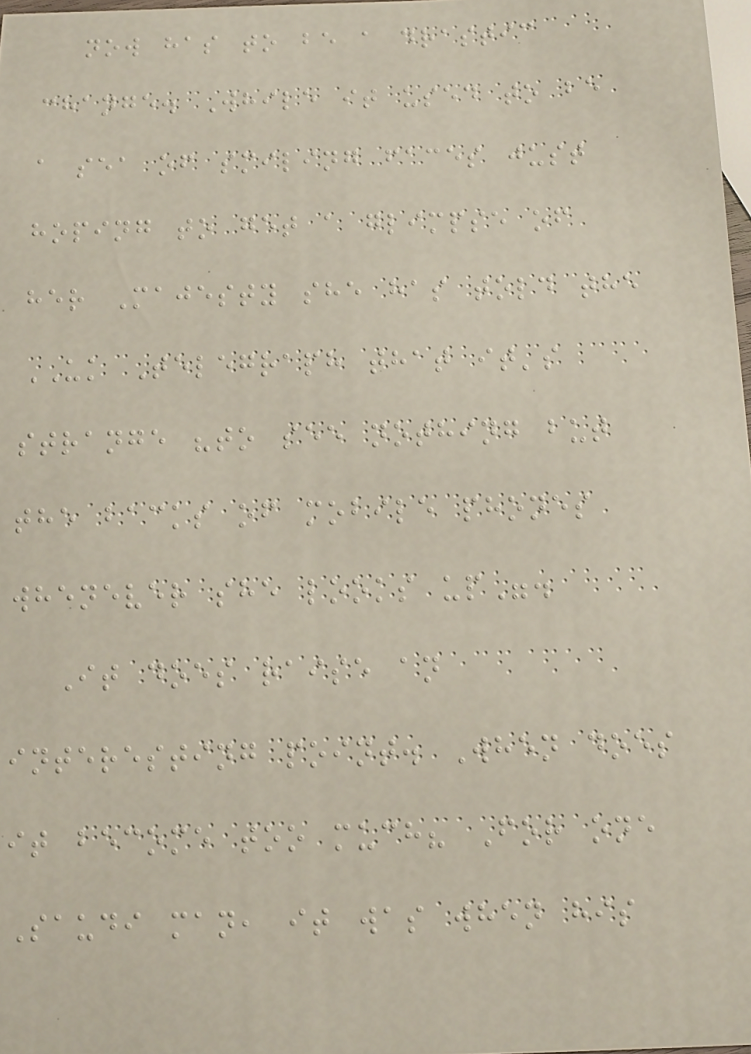now has to be a drastic
change. While it used to be
a sea of smiling faces just
hoping to get a glimpse of
her Majesty she has told the
UK Telegraph that it's
strange "to see nothing but
the backs of mobile phones
whenever she looks up".
It does raise an
interesting point. When does
it become too much? For one
Saudi man, it was when his
